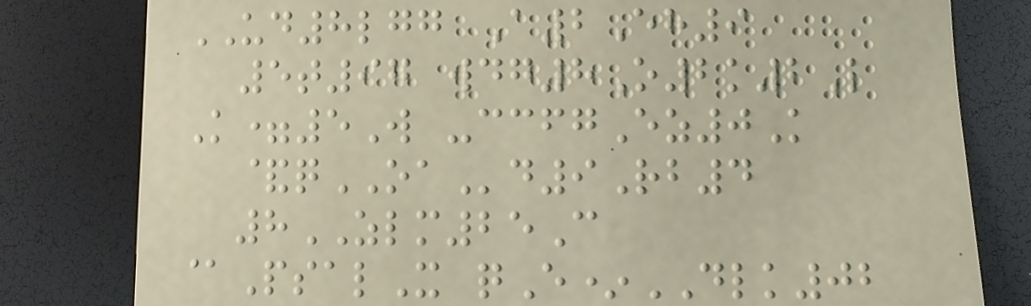UD8lgg A2Eh9
5t97 wdg8O2k2L
K=5W -ccfgEz0K
&qOAd9Rb4
8ZLM25C
@PsalX qE*DLK02
